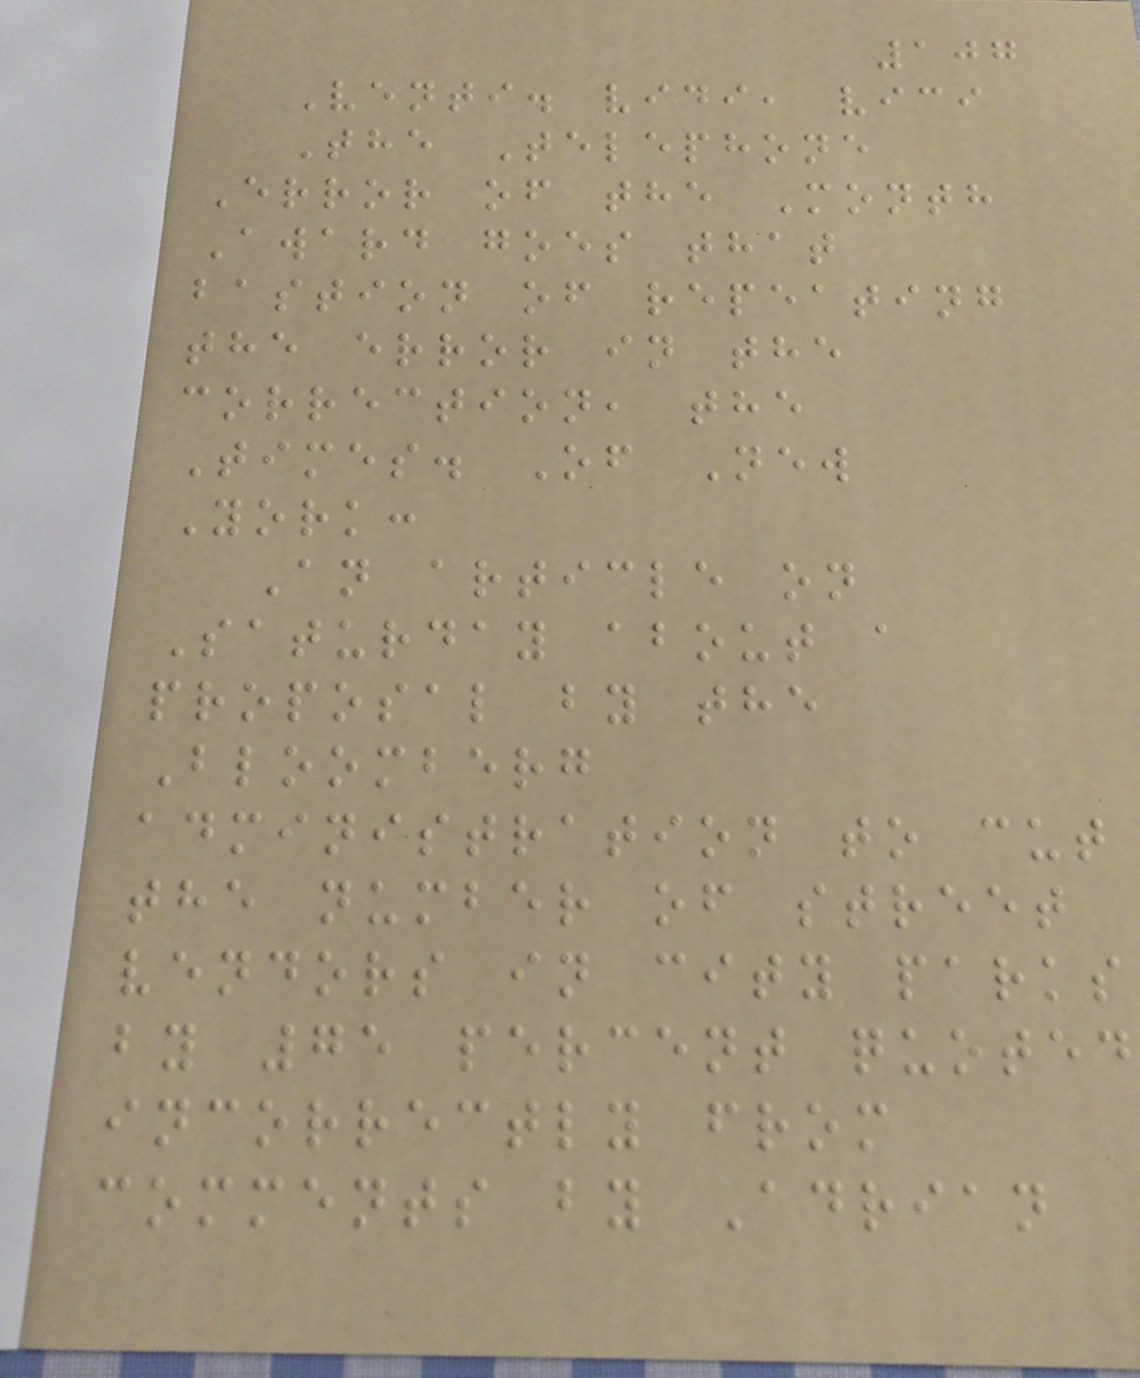107
Venti. vidi, vici
The Telephone
Error of the Month
Award goes that
bastion of repeating
the error in the
correction, the
Times. Of New
York:
An article on
Saturday about a
proposal by the
Bloomberg
administration to cut
the number of street
vendors in city parks
by 75 percent quoted
incorrectly from
comments by Adrian
